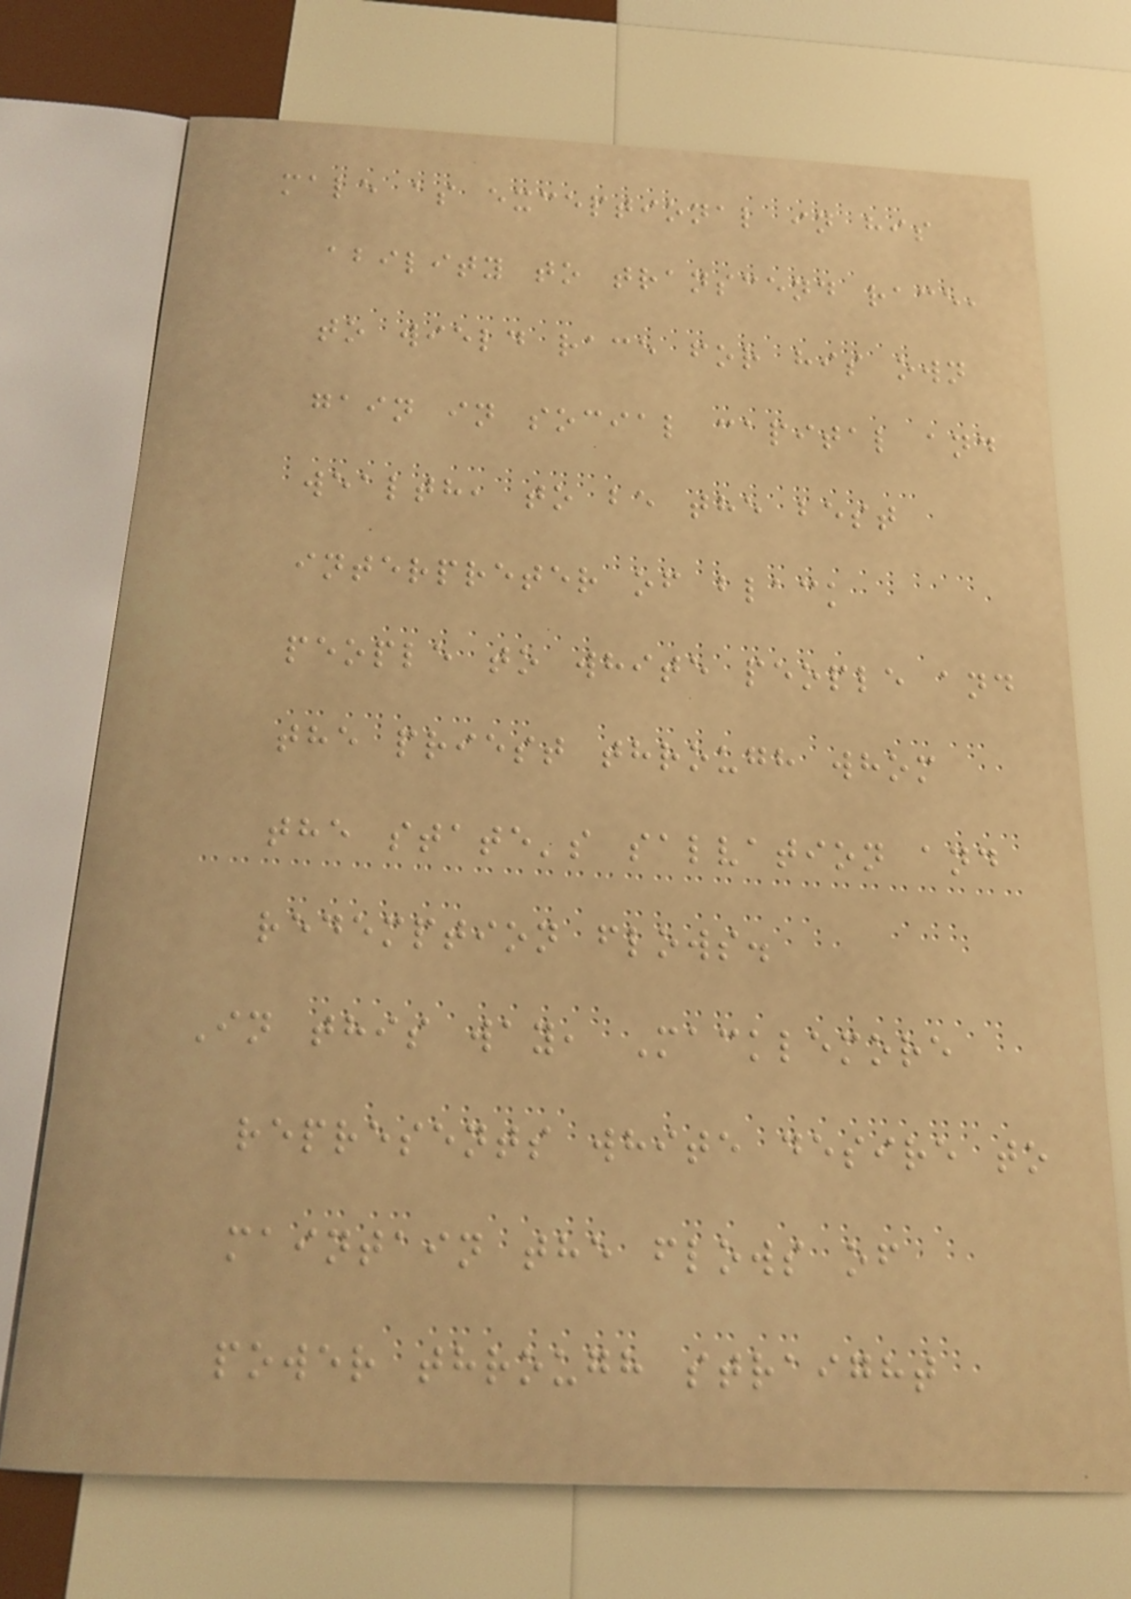male as exceptional in his
ability to transcend race,
to wield race for his own
gain in social capital and
wealth, to be the best
interpreter of black
people to white people and
the priest through whom
the state's salvation and
redemption flows.
In this way, Macklemore
represents white desire to
maintain the flows of
power through straight
